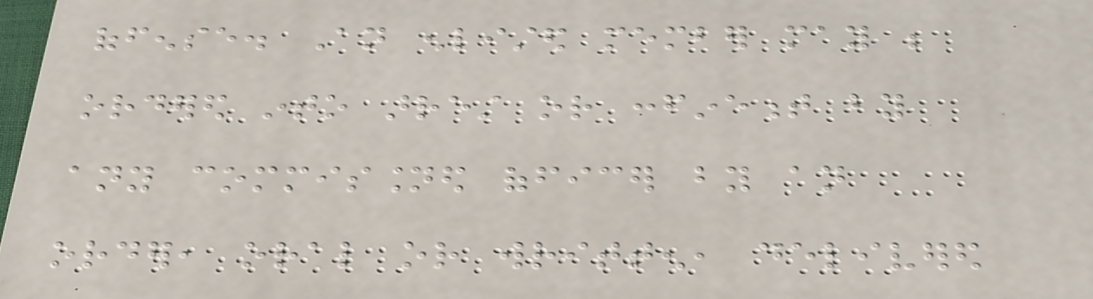offense. An enlisted member may be
ordered into arrest or confinement by
any commissioned officer by an
order, oral or written, delivered
